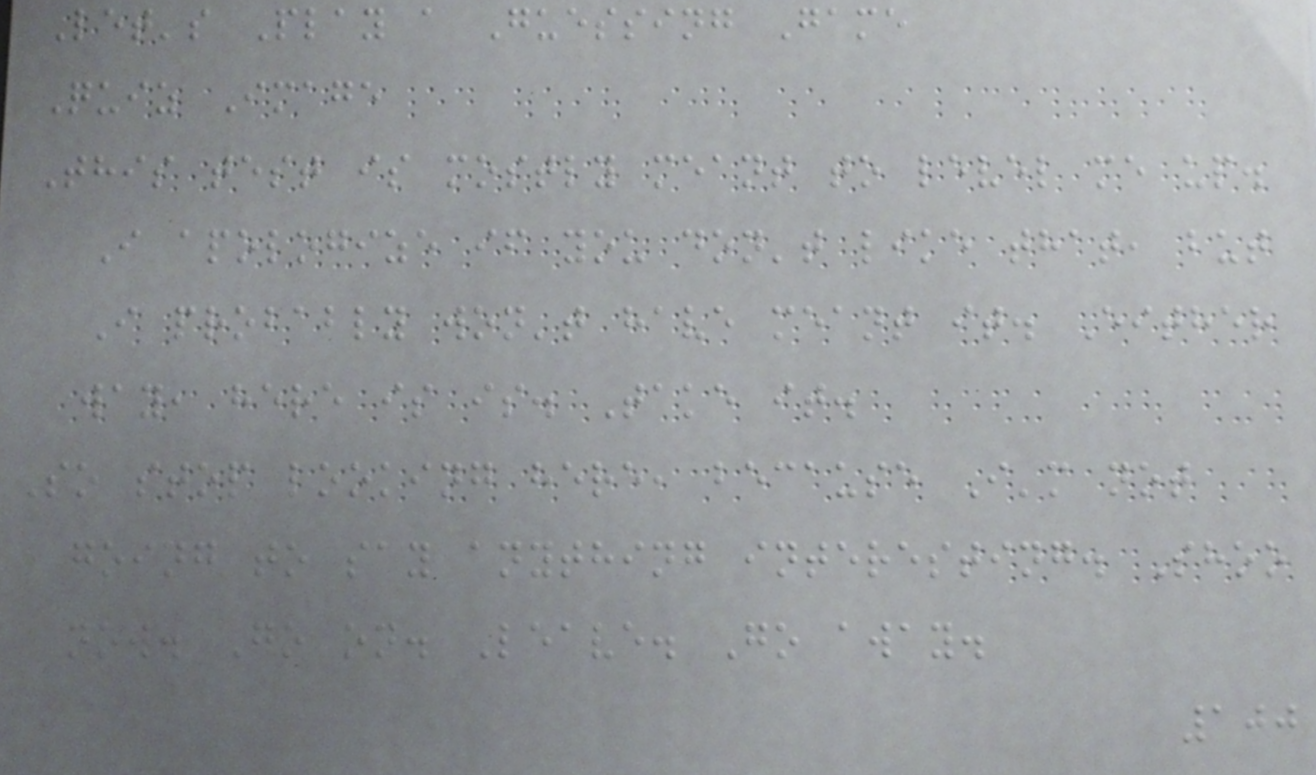Let's Play a Guessing Game
Quiz Image
This test is mostly meant to level me up.
I apologize if you don't like that, but
I probably won't have meant it. Either
way, here is is. Take it.
So stop looking here, because I'm not
going to say anything interesting. Shoo
now. Go on. Leave. Go away.
100
